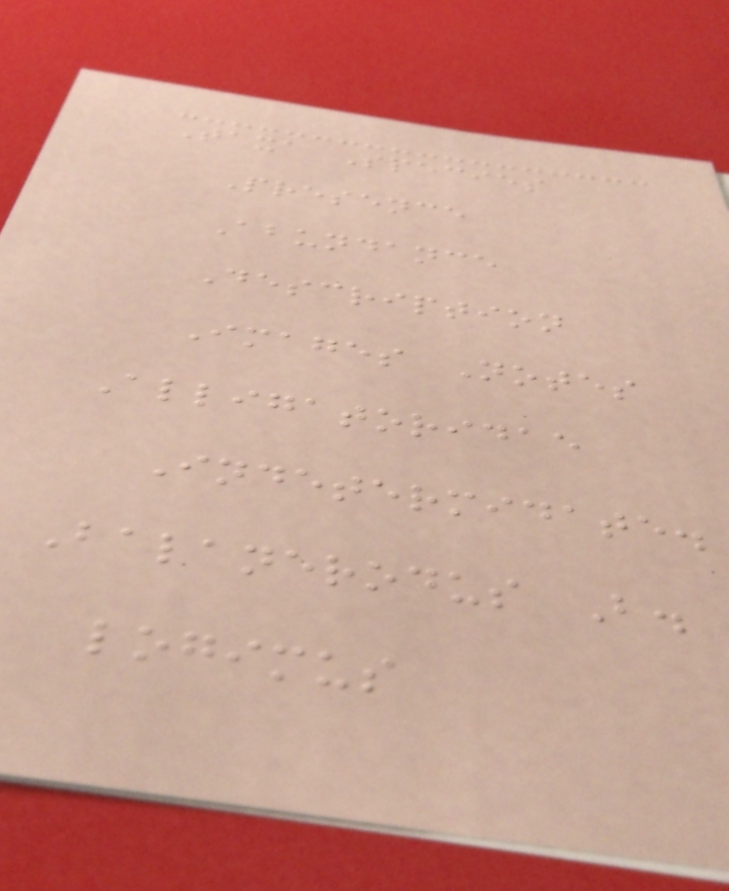Taxa Species
Presence
Abundance
Description
Images Notes
Alligatoridae
Indetermidate.
Balanerodus B.
logimus
